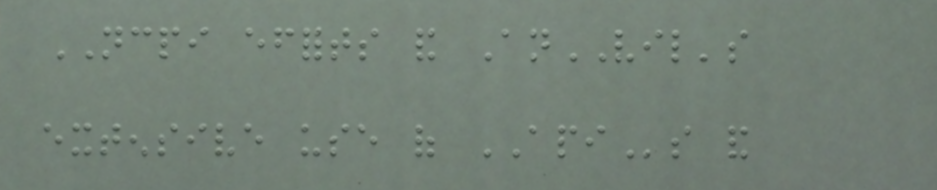NCPI efforts and AnVIL's
extensive use of APIs and
